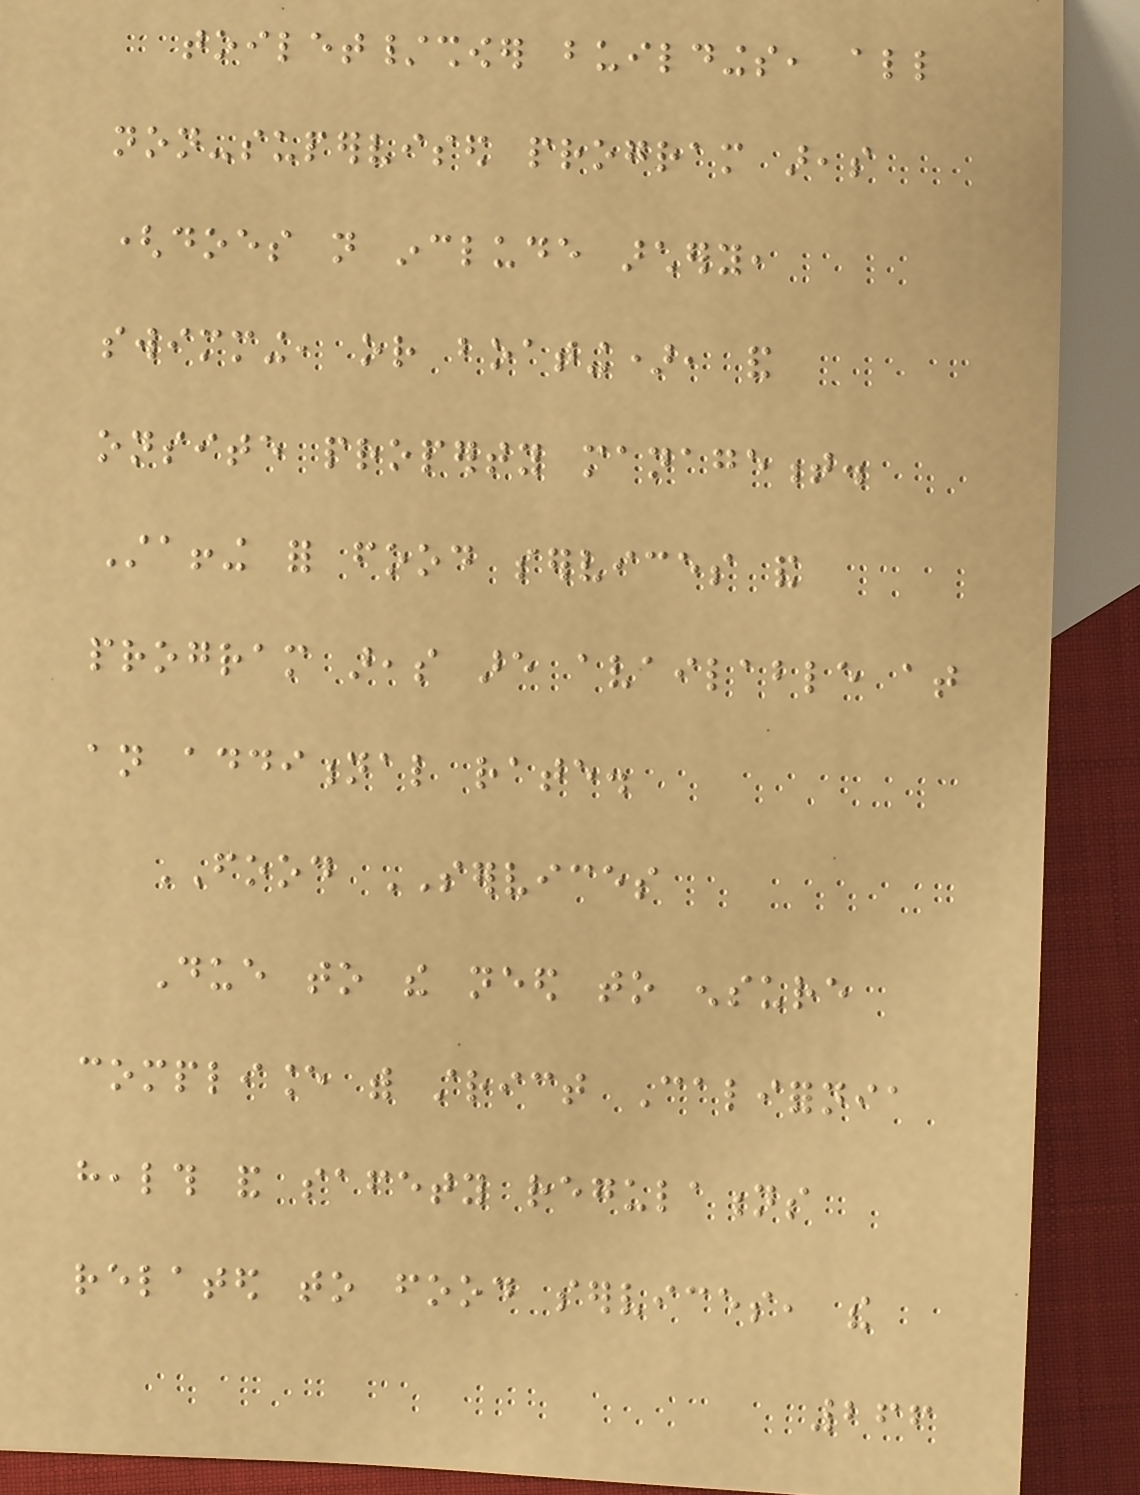toilet/shower buildings, all
non-supervised program areas
(does not include archery,
swimming, or boating), and
onsite property management.
Staffing for food services and
program areas are available at
an additional rate.
FOOD SERVICES
Due to the need to ensure
compliance with strict California
health and safety regulations
related to food services, the
266
